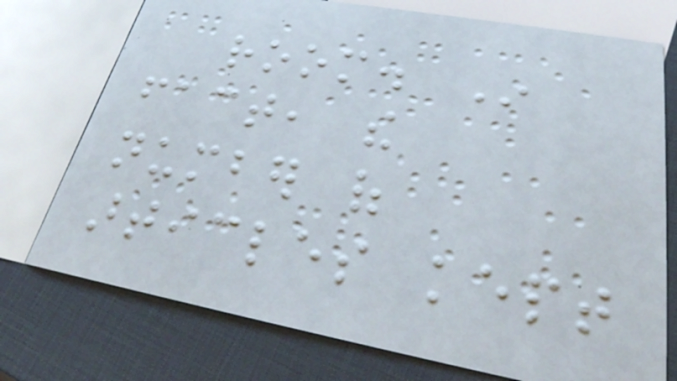room. In
fact, the
number of
articles kept
